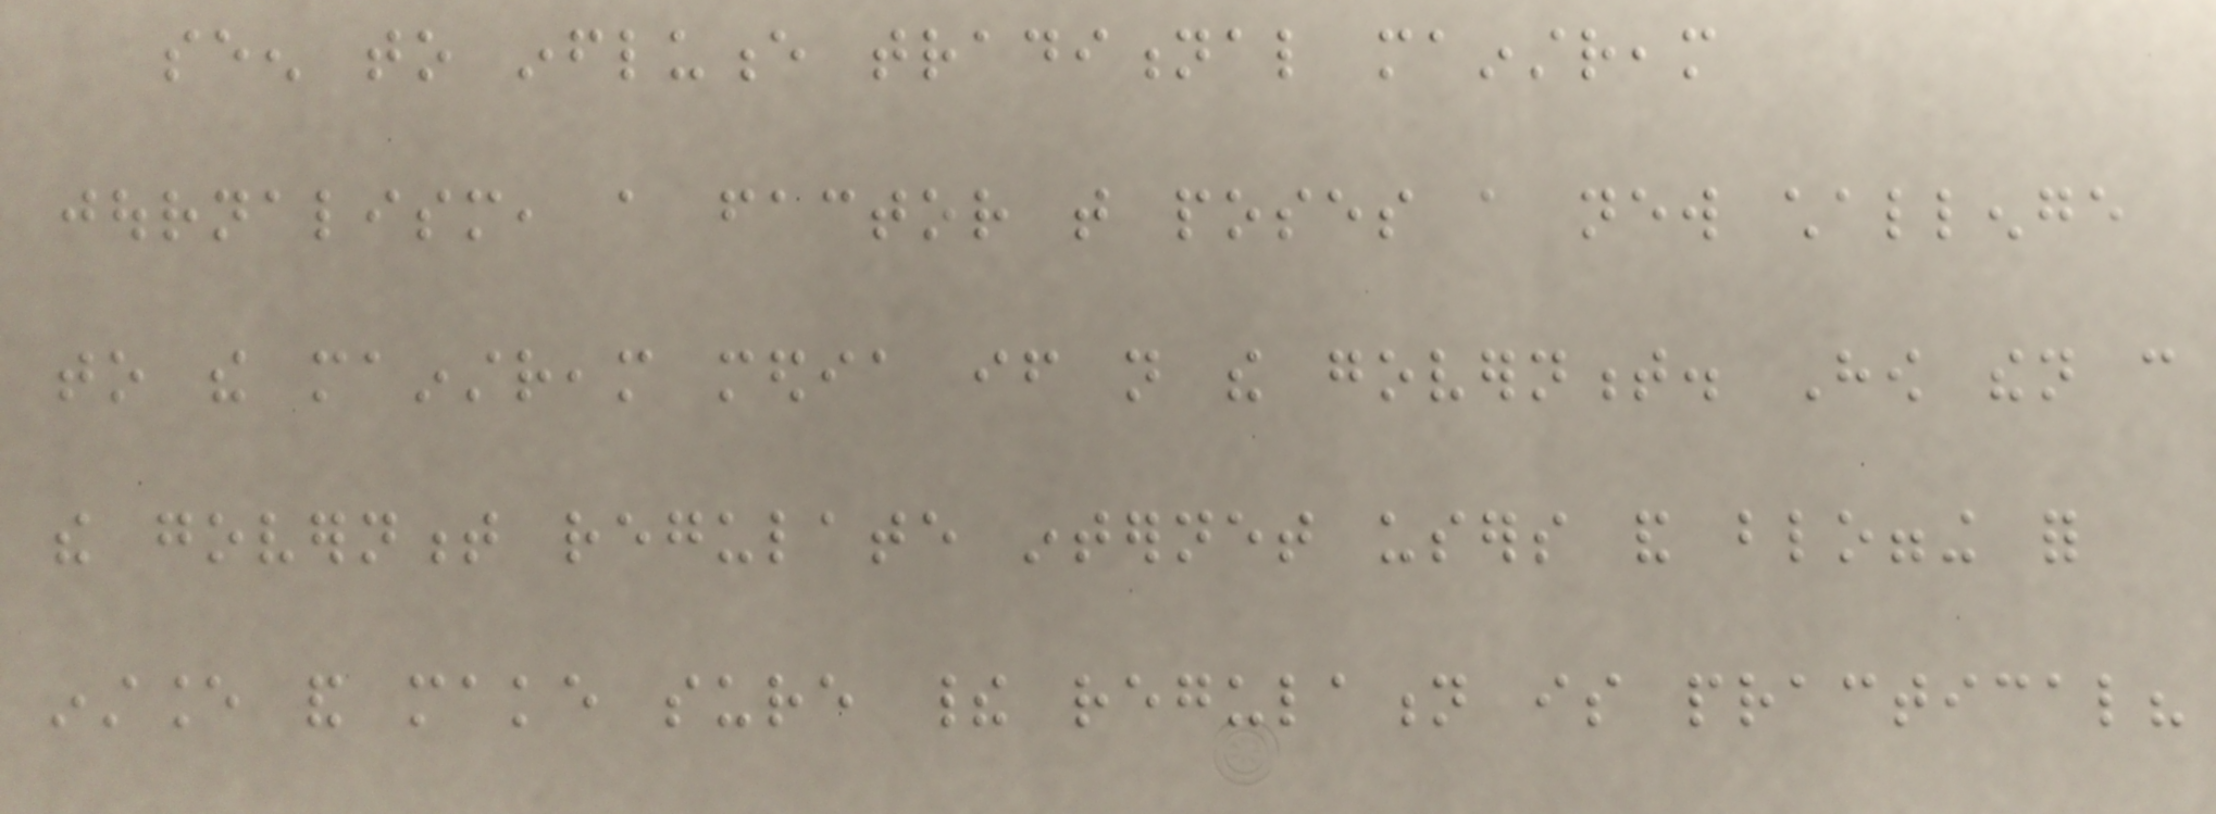seen to influence traditional mainstream
journalism, a factor that poses a new challenge
to the mainstream media if not the government. How then can
the government regulate internet users and blogging for
instance and make sure their regulation is practical?
